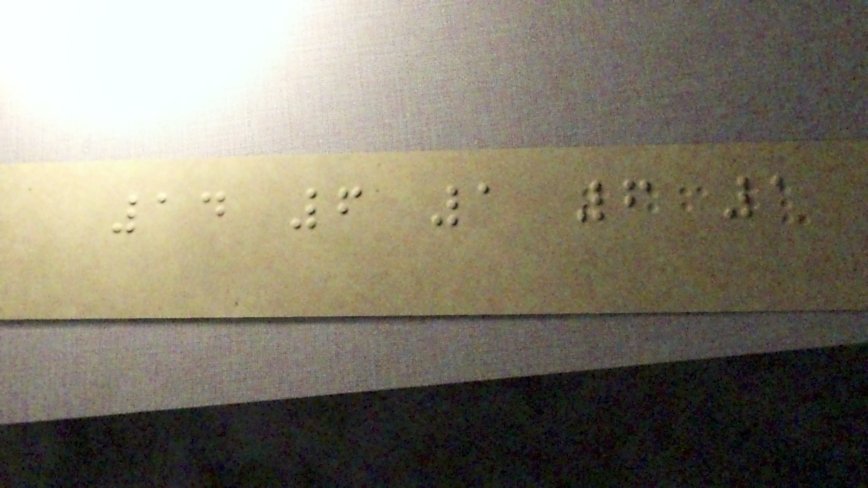14 6 1 6 1
